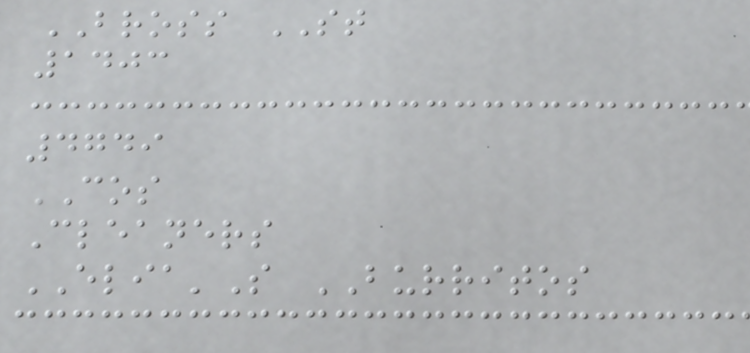BROSS ST
1403
4749
COS
Cleaners
ELIA'S BURRITOS
